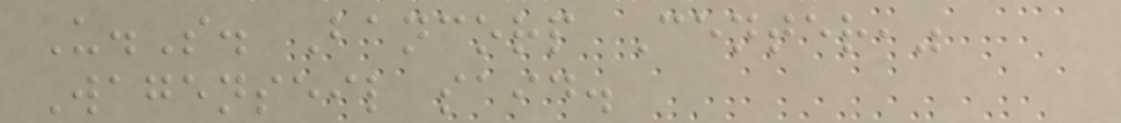U.S. Bancorp Center,"
Wagenseil said.
